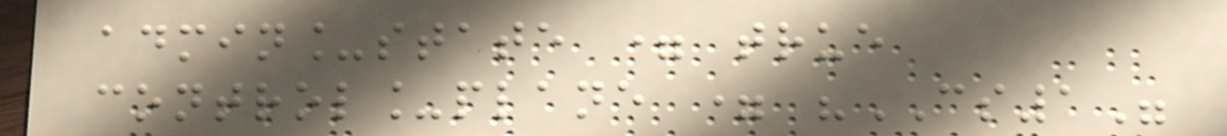admin_state = true
control_plane = "CS1"
